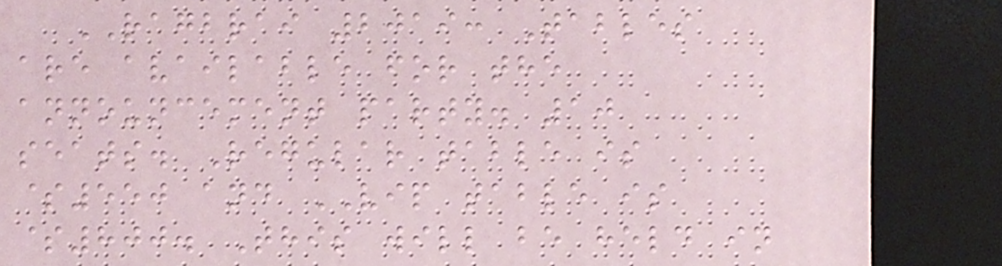RAGBRAI 2019: Tables
are available for the
announcement party. 10
seats. Regular table is
$550 and VIP table is
$800. This will be held in
